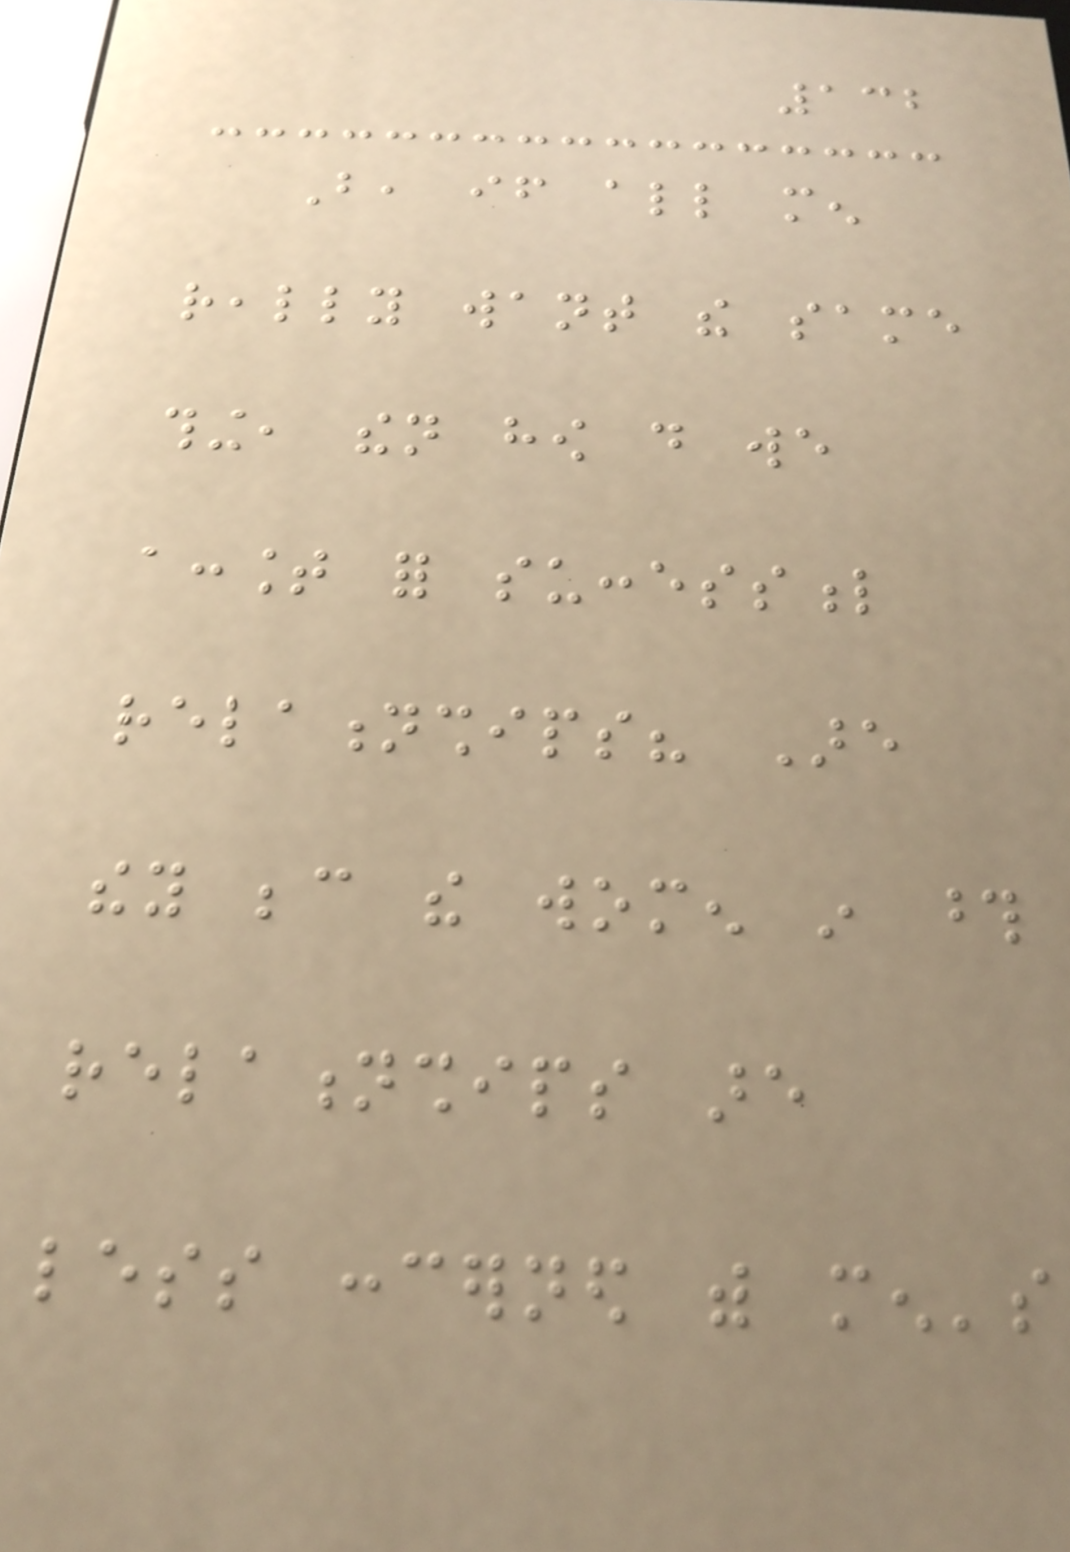132
But, if all men
really want the same
thing, then how do we
account for successful
relationships? Are
they because the women in those
relationships are
less concerned with men's
